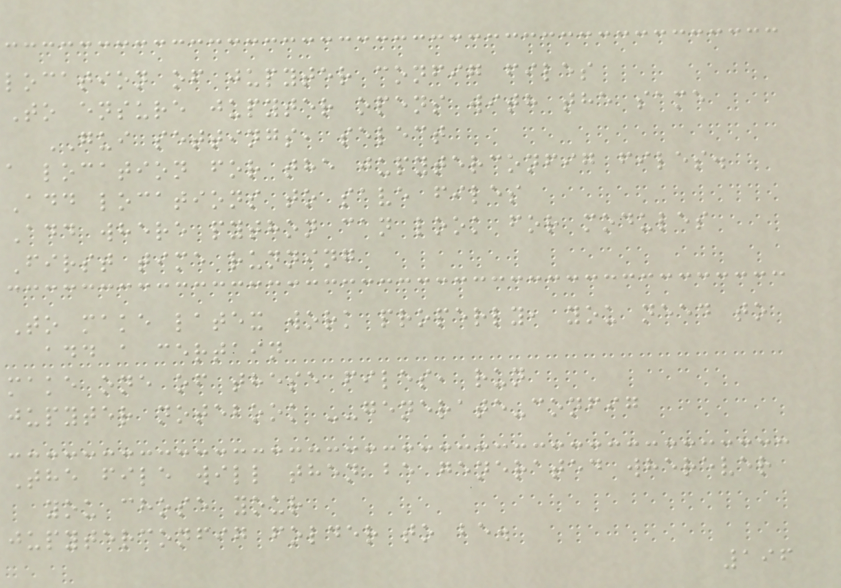location of jupyter config files
To ensure jupyter opens with the same
GUI settings, select
a location for the jupyterconfig files.
Add locations to save files
Add where python can look for modules
First time running
To make latex work properly, you need to
add a certain
make one of these files, run
jupyter notebook --generate-config
The file will then be generated wherever
you chose your
jupyterconfig folder to be.
196
